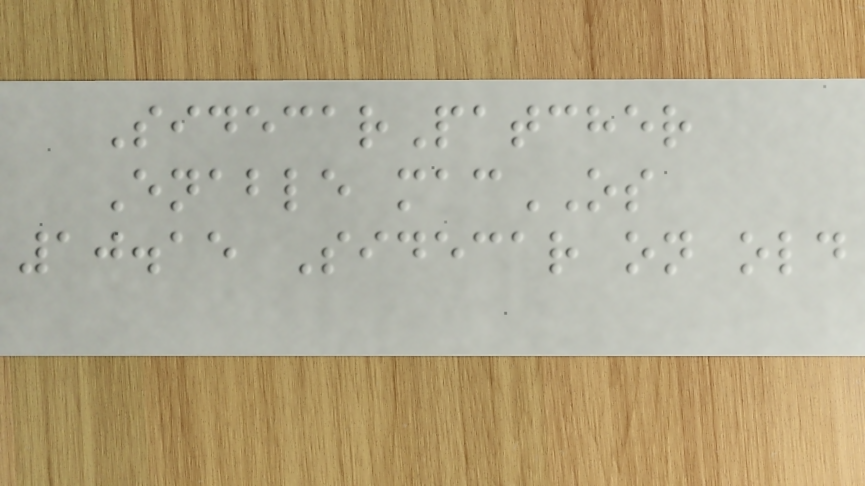SidecarPatcher
Enable macOS
10.15 Sidecar on old
